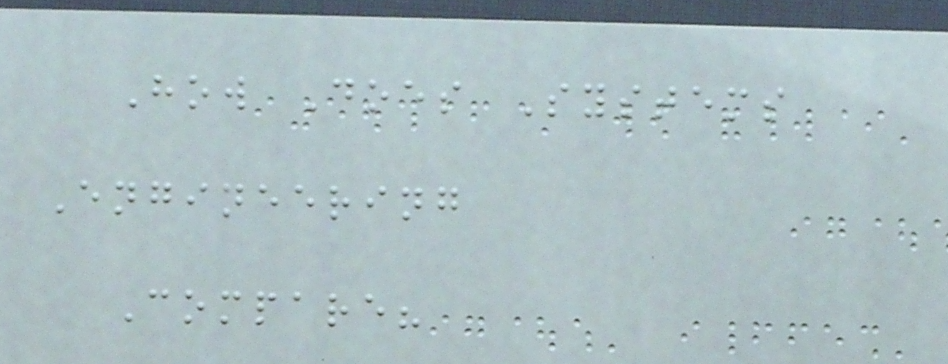How Does Systems
Engineering
Compare?
